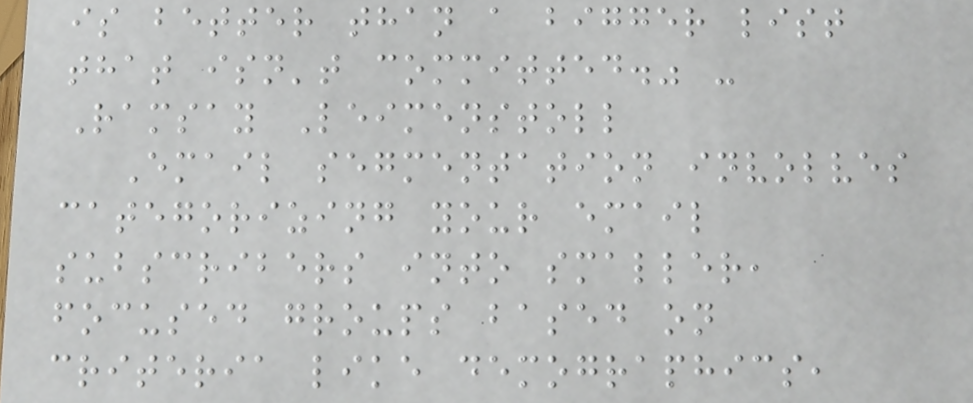is better than a bigger list
that isn't committed." -
Ramsay Leimenstoll
Email segmentation involves
categorizing your email
subscribers into smaller,
focused groups based on
criteria like demographics,
